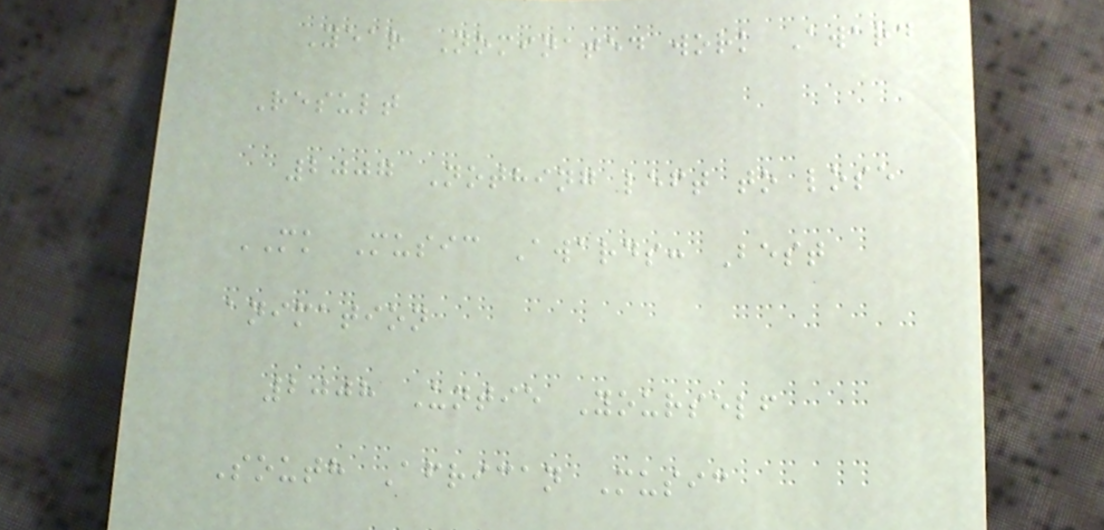Year Nominated work Award
Result
2007 Nothing left to lose
MK Music Awards: Best
animation
2008 Untie Yourself
South African Music
